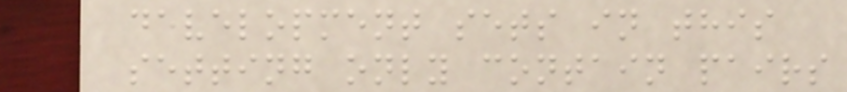development sets in this
setting only contain pairs
